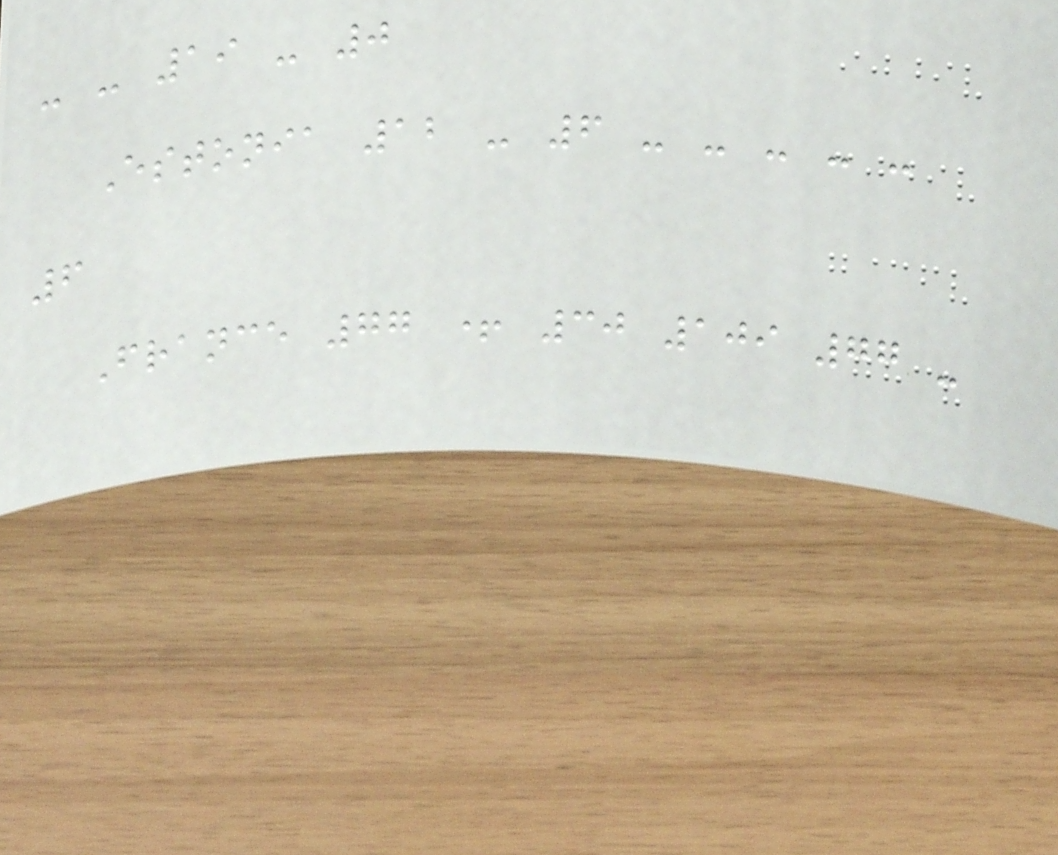- - 19 - 0
Estonia 12 - 6 - - - - -
6
France 77 + 30 109 77 -
